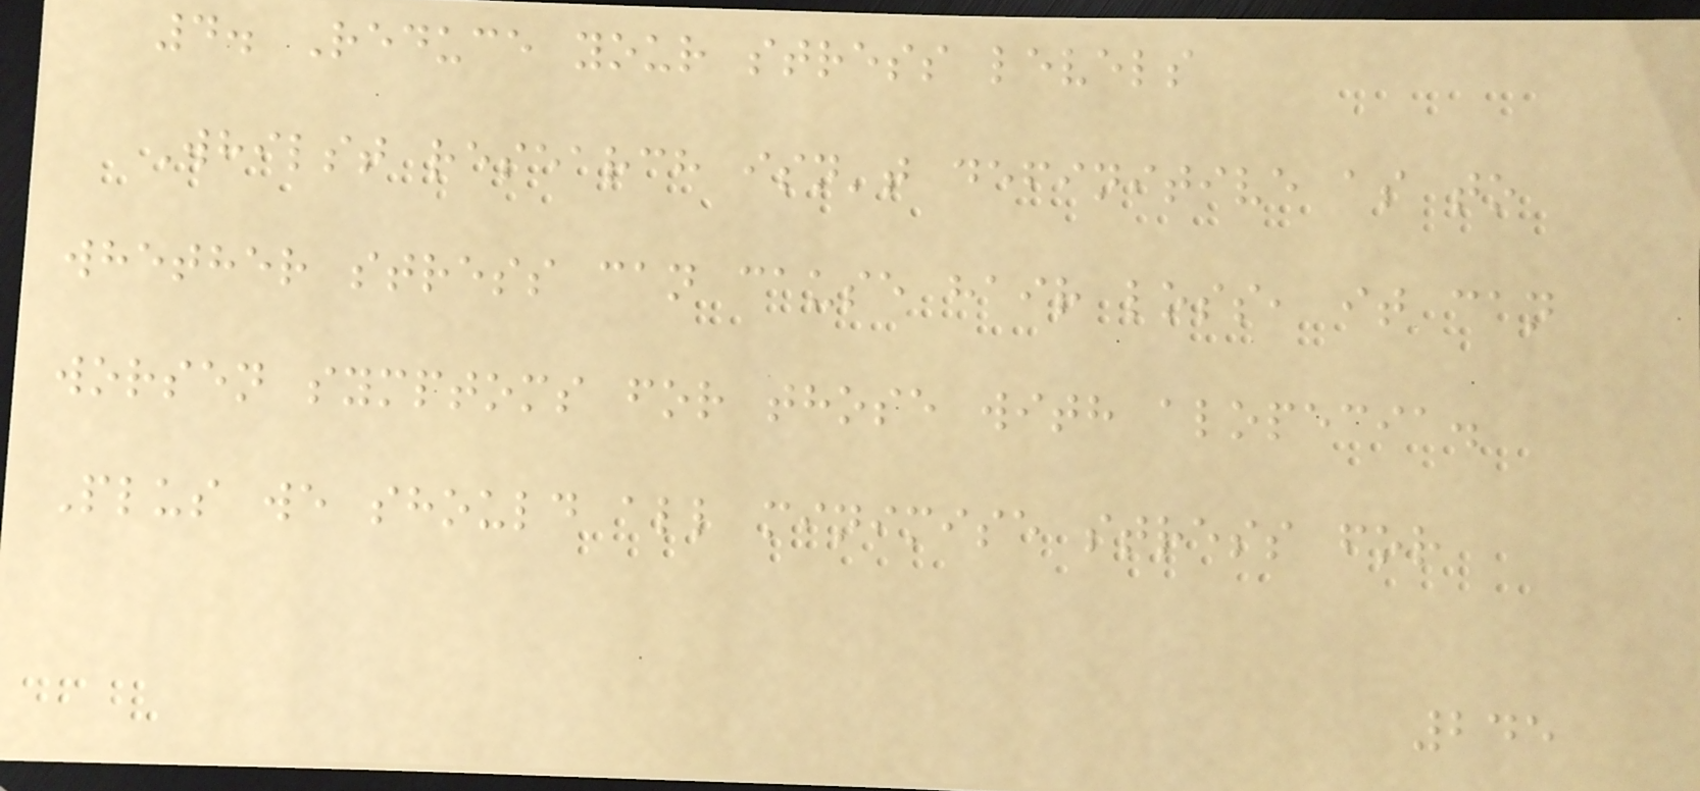4. Reduce your stress levels
Whilst research isn't definitive as to
whether stress can cause hair loss, it can
worsen symptoms for those with alopecia.
Plus we should all minimise stress for
245
